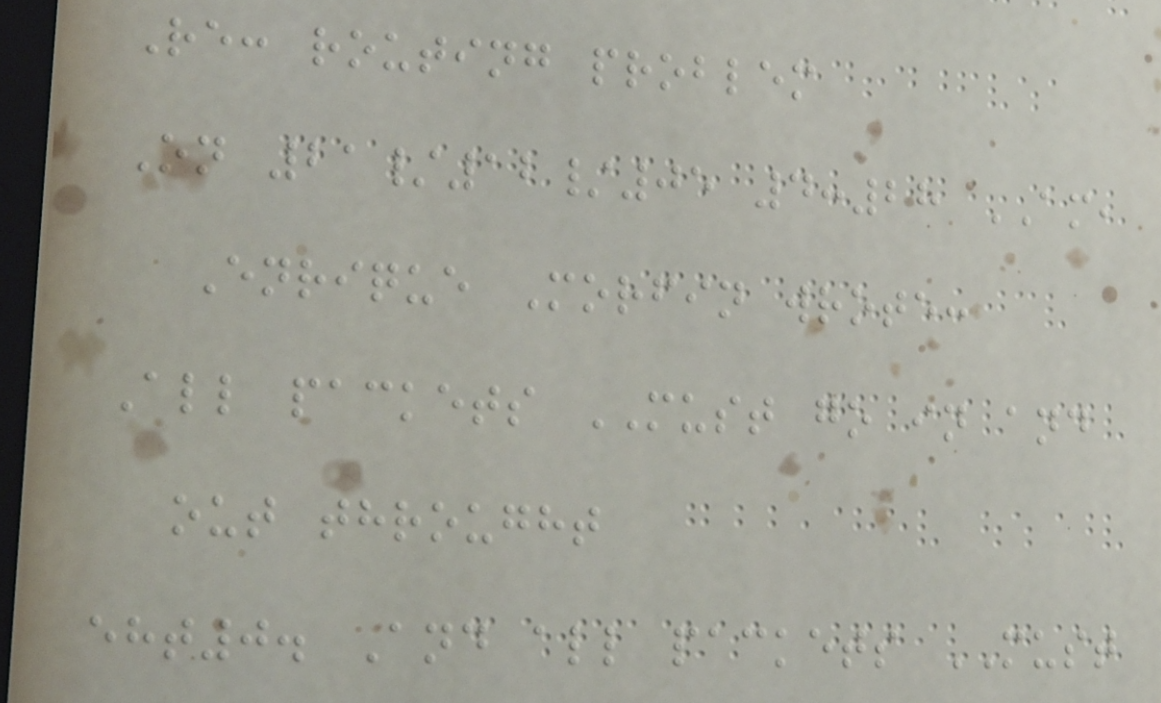Re: routing problem
On 21/12/05 4:28 AM,
Enrique Morfin wrote:
All packets MUST go in and
out throught
eht0. And all packets MUST
